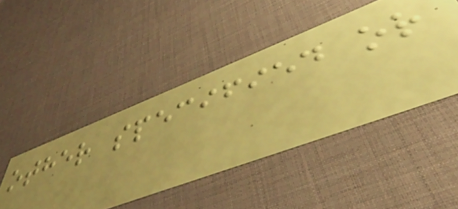other specified or
